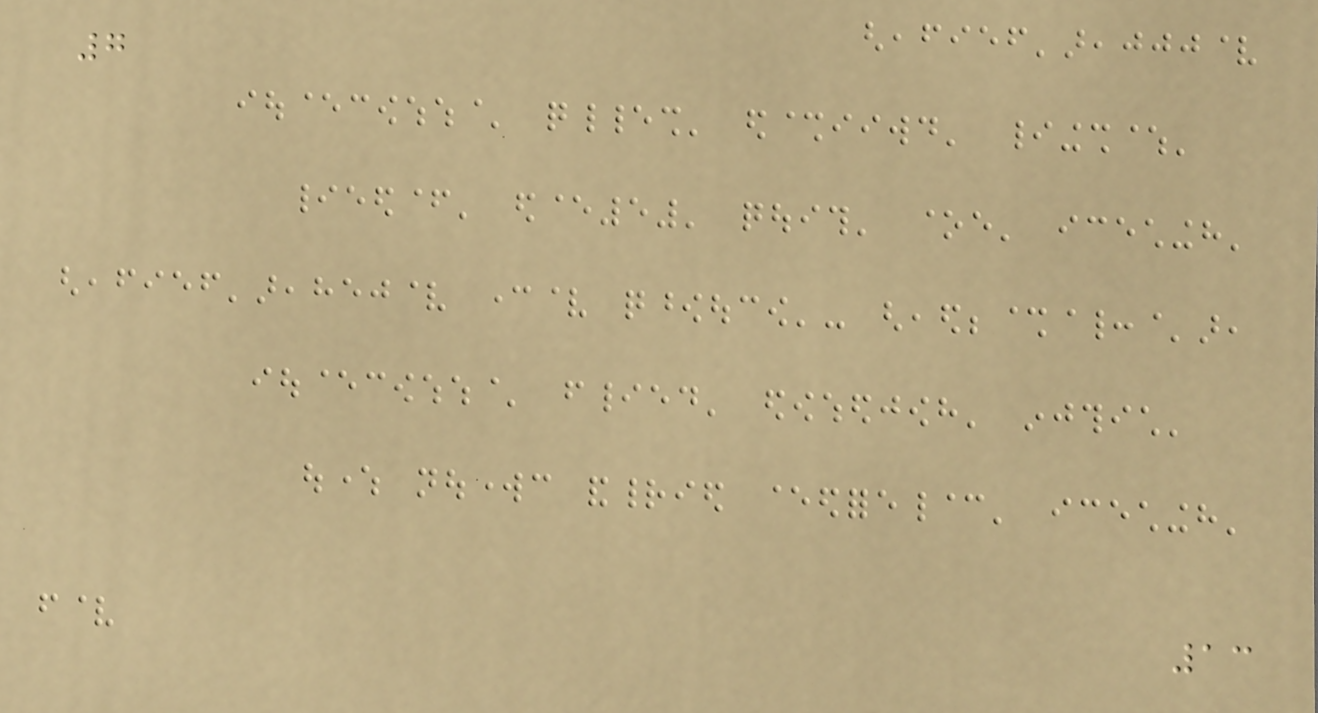7
13
